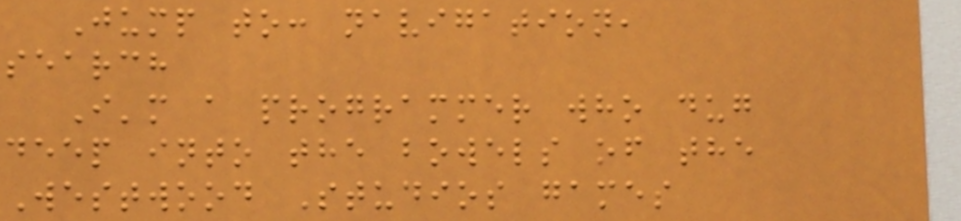Jump to: navigation,
search
I'm a programmer who dug
deep into the bowels of the
Westwood Studios games
